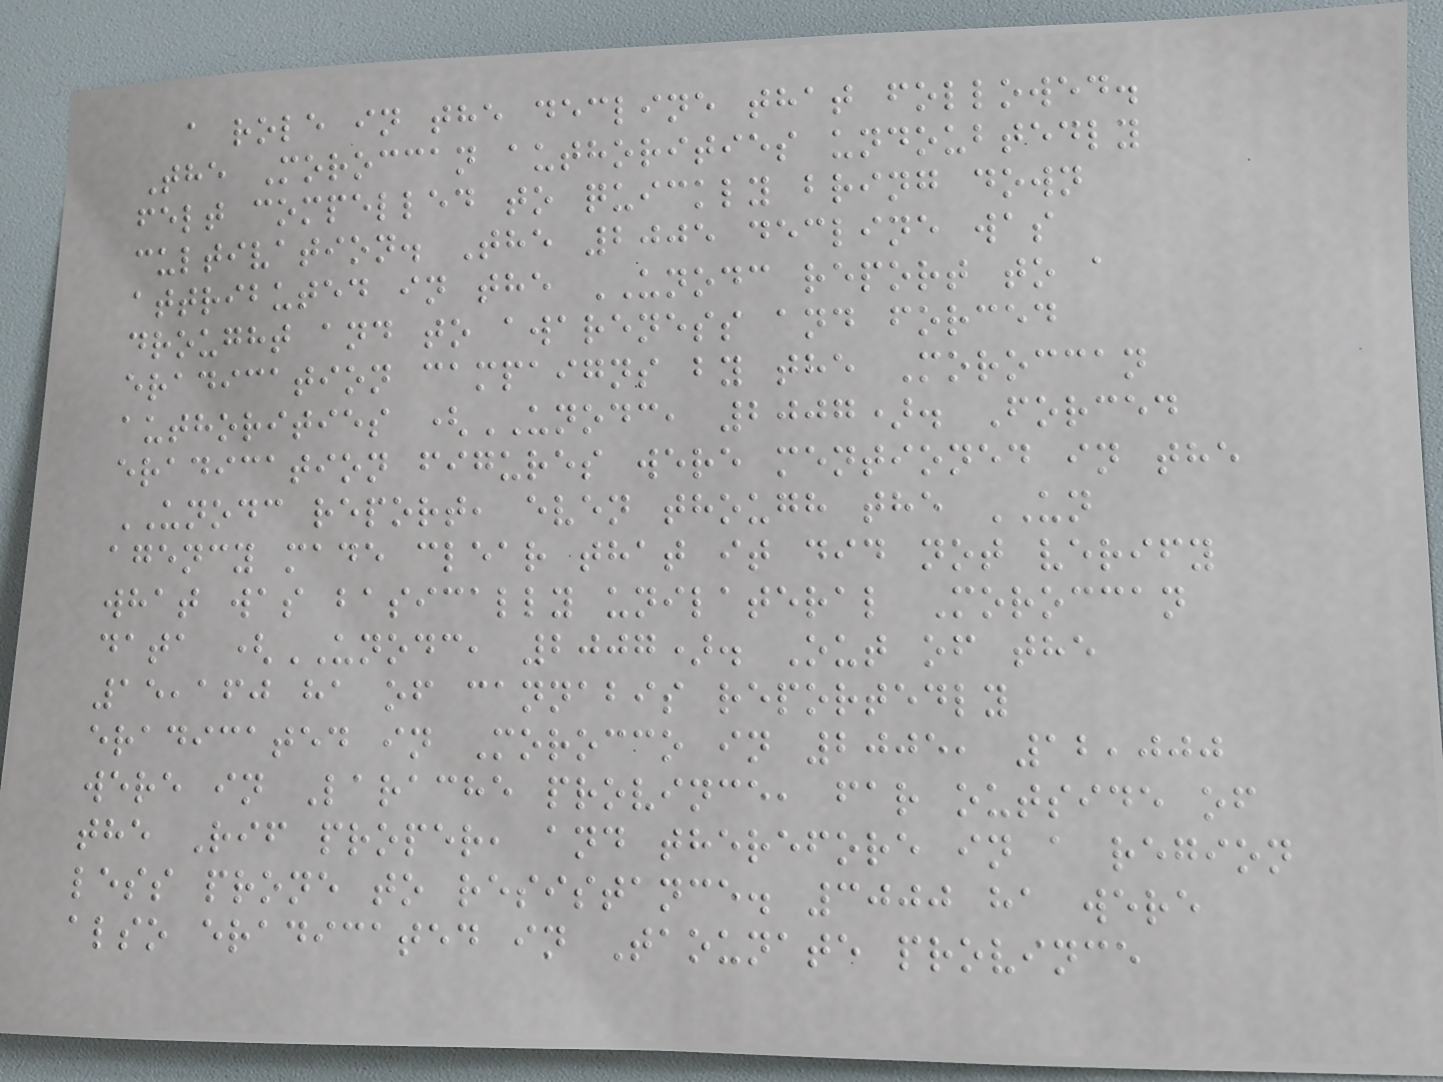a role in the decline that followed.
The Moroccan authorities undoubtedly
felt compelled to quickly bring down
cultivation. The 2005 decline was
attributed in the UNODC report to a
drought and to awareness and forced
eradication campaigns by the Moroccan
authorities (UNODC, 2007). Forced
eradication figures were mentioned in the
UNODC report, even though the UN
agency made clear that it did not verify
what was basically unilateral Moroccan
data (UNODC, 2007). Out of the
15,160 ha of cannabis reportedly
eradicated in Morocco in 2005, 12,000
were in Larache province, far outside of
the Rif proper, and therefore in a region
less prone to resistance. 3000 ha were
also eradicated in Taounate province
